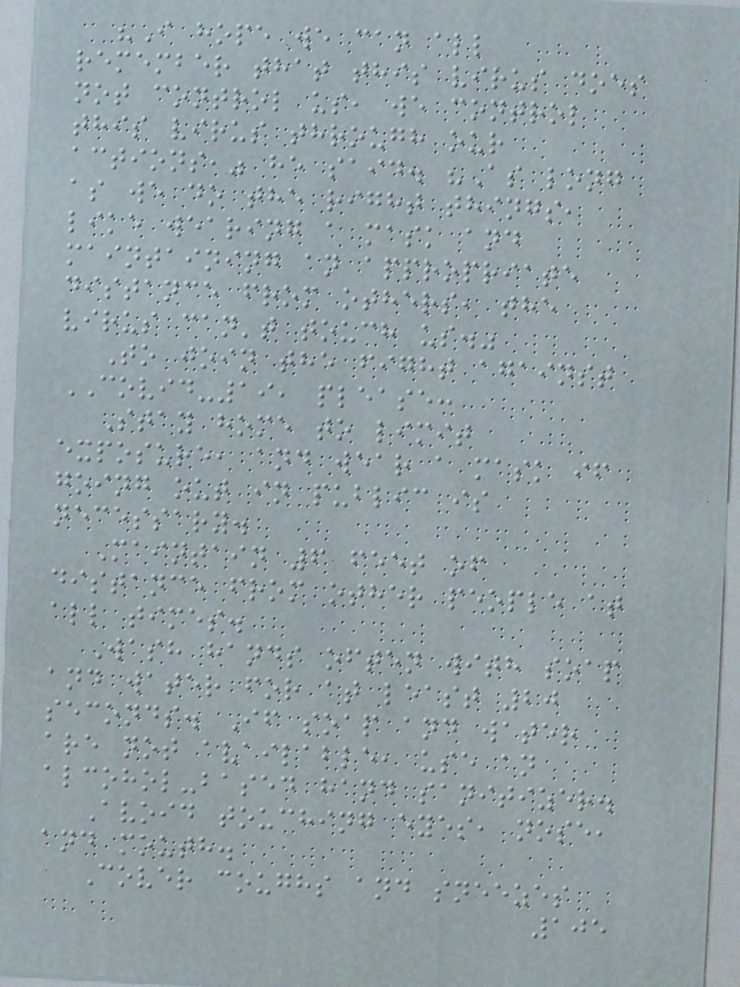"I hope we can all
remember that this virus does
not control us, we control
this virus through our
actions," he said. "As long
as we do the right things,
like wearing a mask and
maintaining an appropriate
distance from others, the
virus can't touch us."
To join the fight against
COVID-19, please:
Stay home to limit
exposure, and wear a mask if
going out in public is
necessary.
Maintain 6 feet of
distance from other people at
all times.
Wash hands often with soap
and water for at least 20
seconds. If soap and water
are not available, use an
alcohol-based hand sanitizer.
Avoid touching eyes, nose,
and mouth.
Cover coughs and sneezes
105
